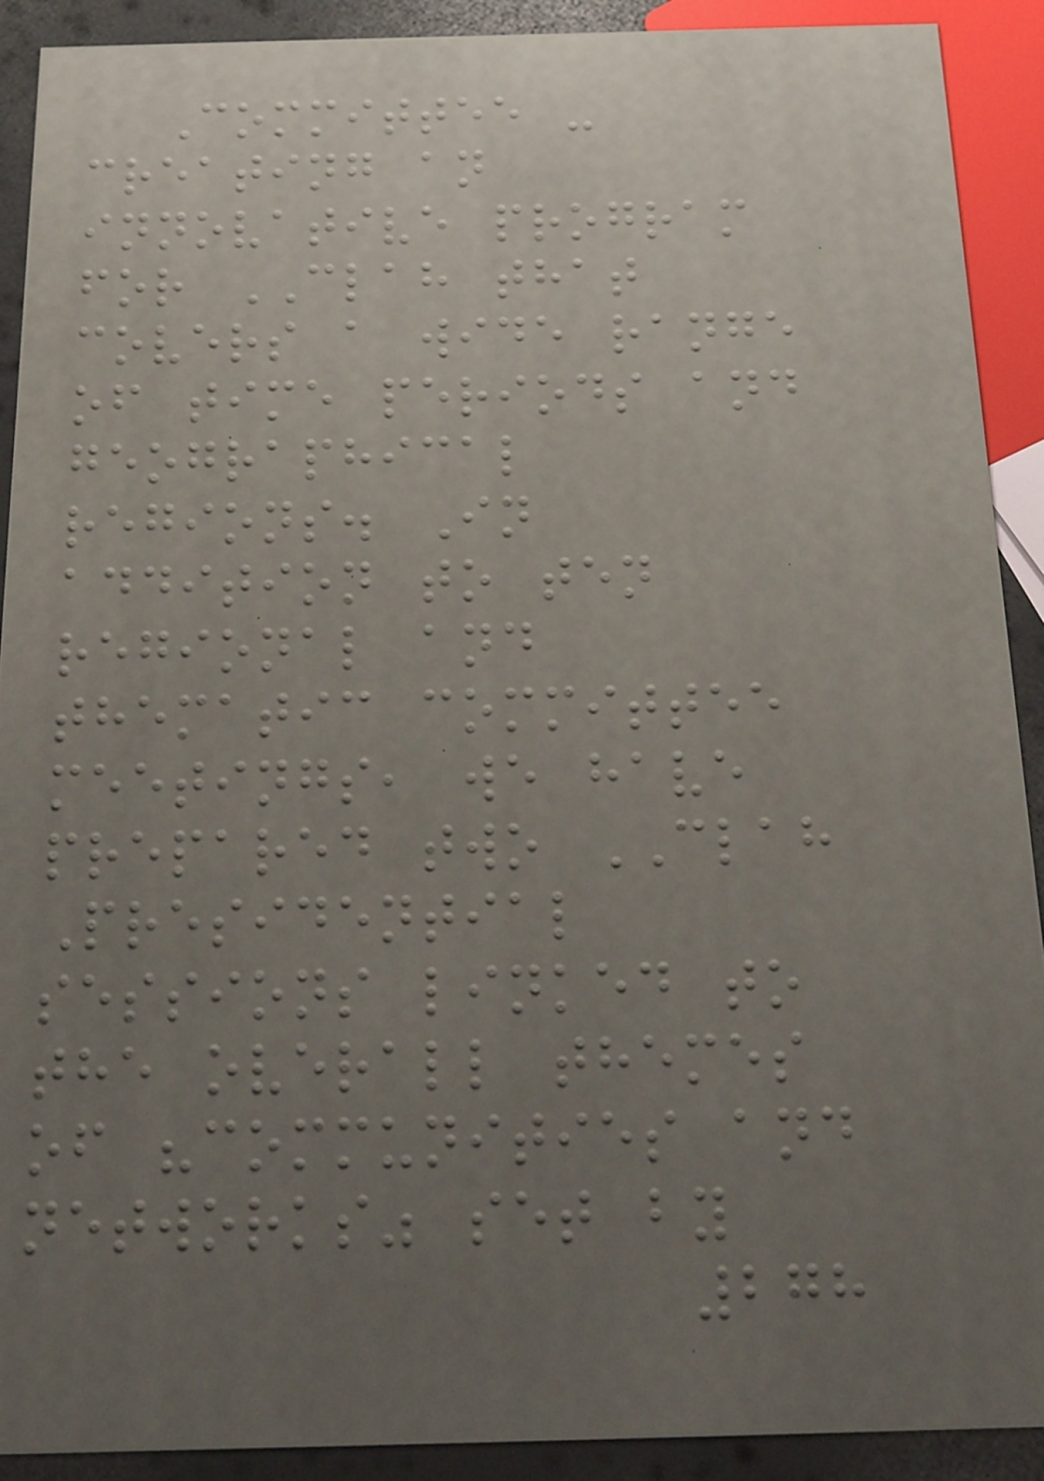Committee -
creating an
innovative program
for CLAH that
covers a wide range
of time periods and
geographical
regions. In
addition to ten
regional and
thematic committee
meetings, we have
prepared two CLAH
Presidential
sessions linked to
the overall themes
of "communities and
networks" set by
278
